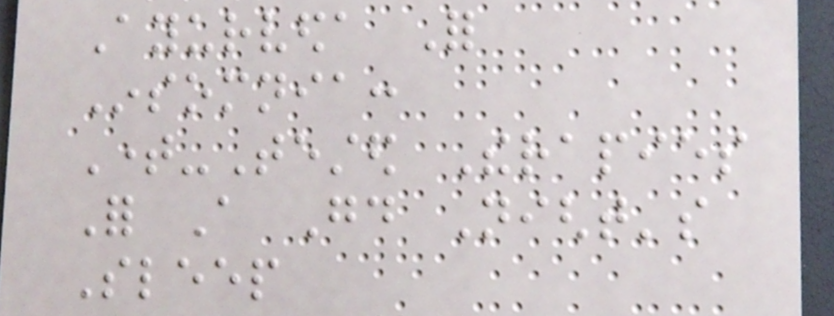Ayurveda For
Insomnia:
Time-Tested Therapies
For A Good Night's
Sleep
